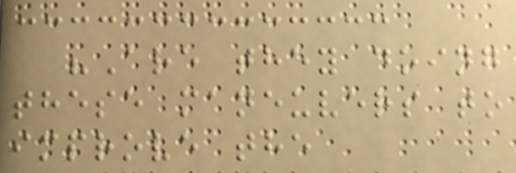"Are they doing
these maneuvers to
improve the
